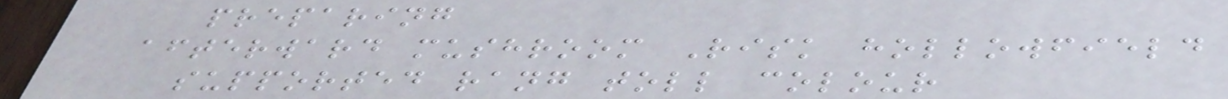preparing
afterward mushroom Risk hollowfield
supported rang toll colour
